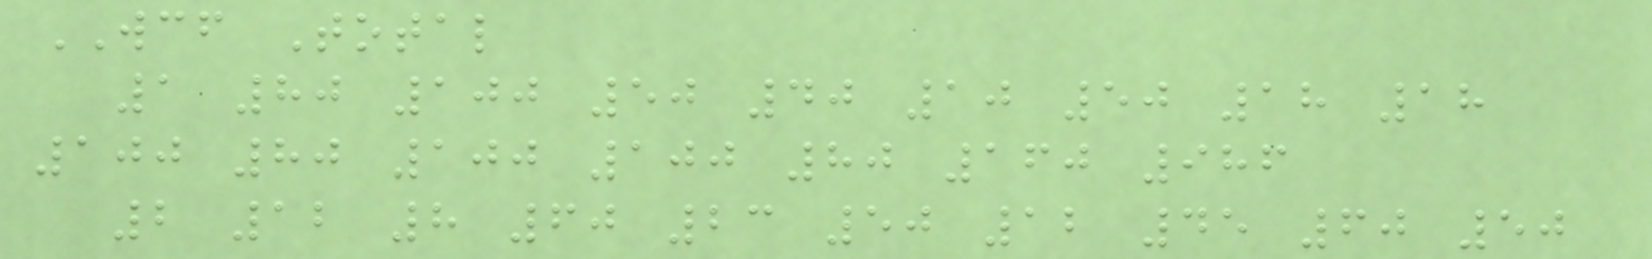WCF Total
1 80 100 50 40 10 50 18 18
100 80 100 100 80 160 986
2 12 8 60 23 50 12 45 60 50
